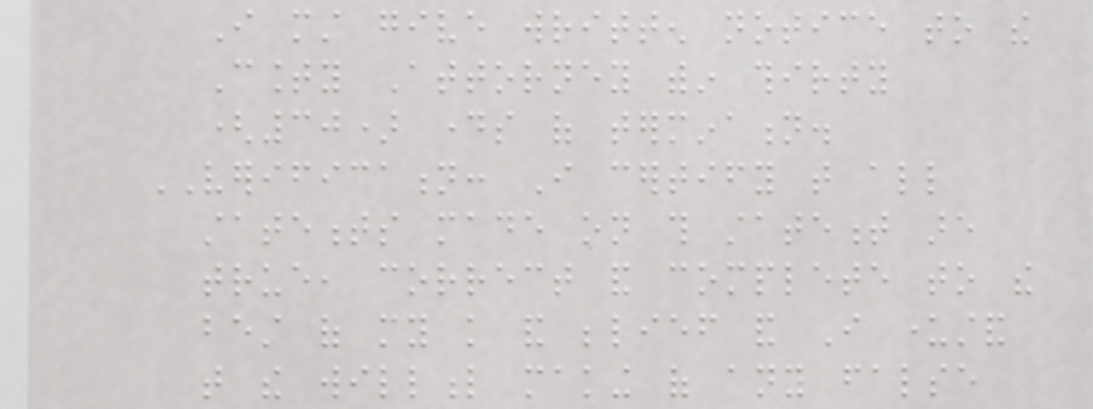I must give written notice to the
County Attorney within thirty
(30) days of termination.
VERIFICATION: I certify that all
statements made on this statement are
true, correct and complete to the
best of my knowledge and belief and I understand
that the willful making of any false
